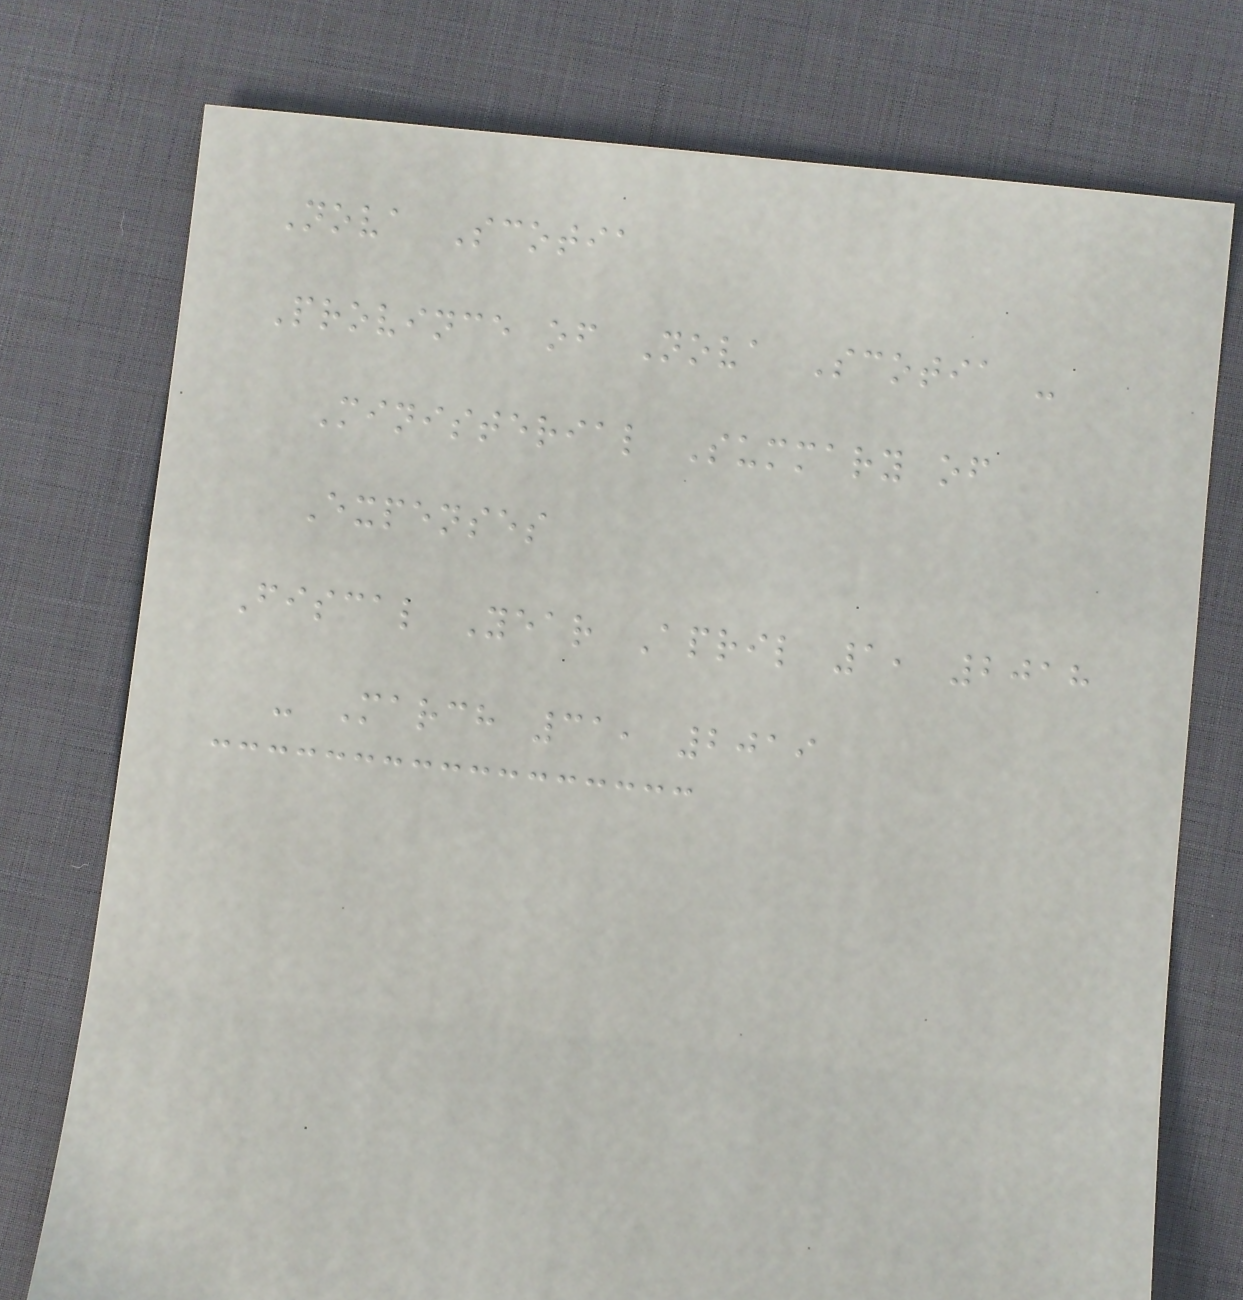Nova Scotia
Province of Nova Scotia -
Ministerial Summary of
Expenses
Fiscal Year April 1, 2018
- March 31, 2019
